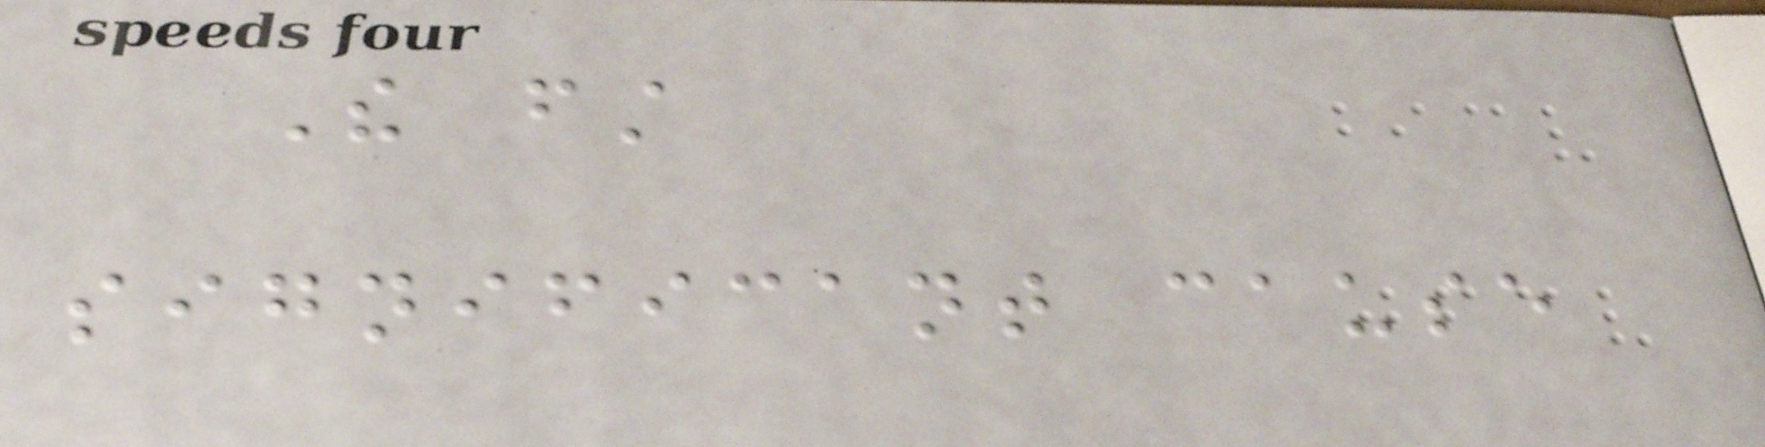The first
significant cause
